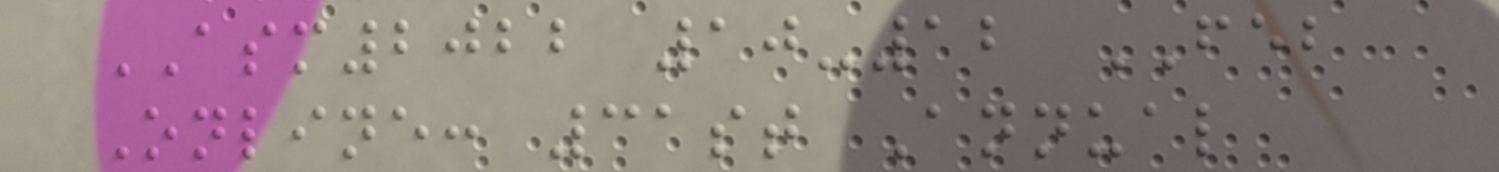ASM2022 10-12 FEB
Online: 31st Annual
